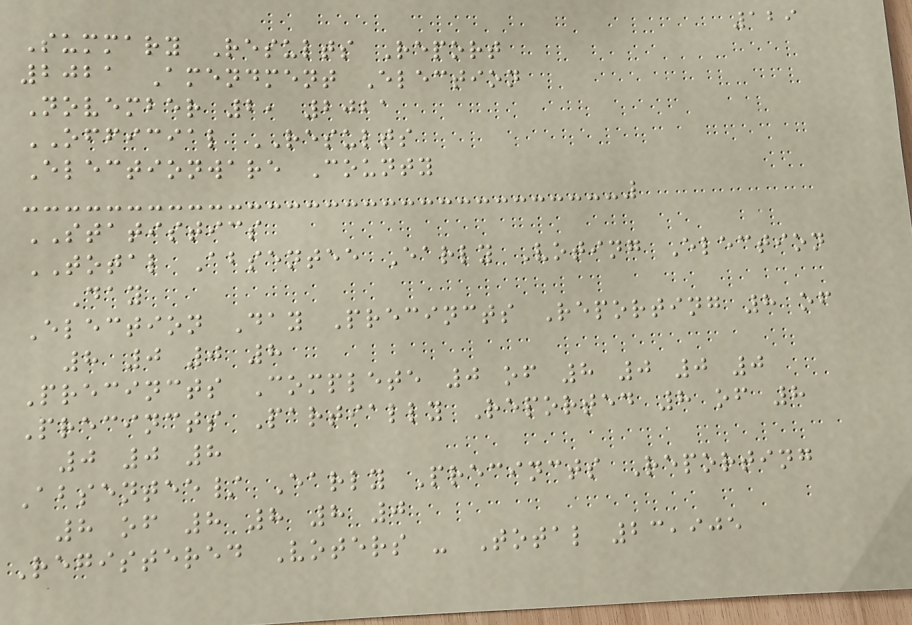129
Summary Results Report
2021 Amendment Election
November 2, 2021
OFFICIAL RESULTS
Electionware County
STATISTICS
TOTAL Absentee Early Voting Election
Day
Election Day Precincts Reporting 8 of
8 0 0 8
Precincts Complete 0 of 8 0 0 0
Precincts Partially Reported 8 of 8
0 0 8
Absentee/ Early Precincts Reporting
8 of 8 8 8 0
Registered Voters - Total 23,905
